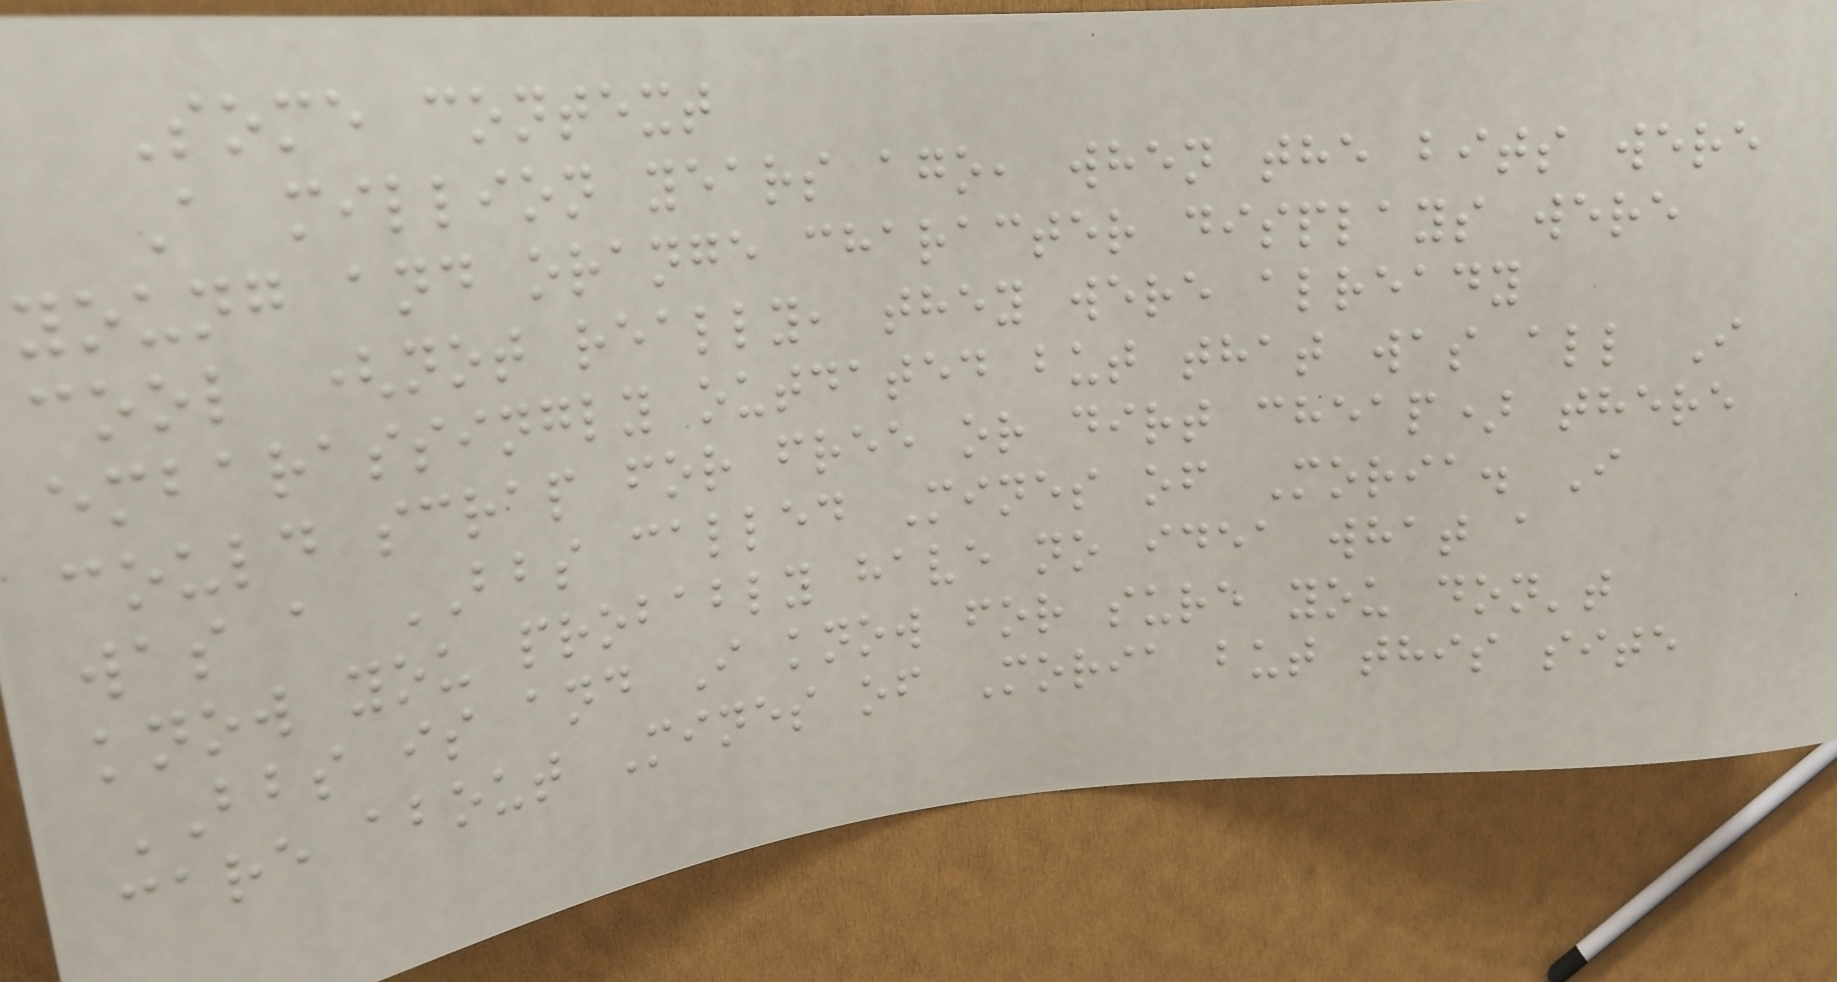Some context
A million years ago, when the bits were
young and orange character displays were
cool (not really, they were already
embarassingly outdated but that was all I
could scrap for free or dirt cheap) there
was a BBS called Mines of Moria. I
know you probably have no idea what a
BBS is and I know for sure you don't
care about Mines of Moria but this site
